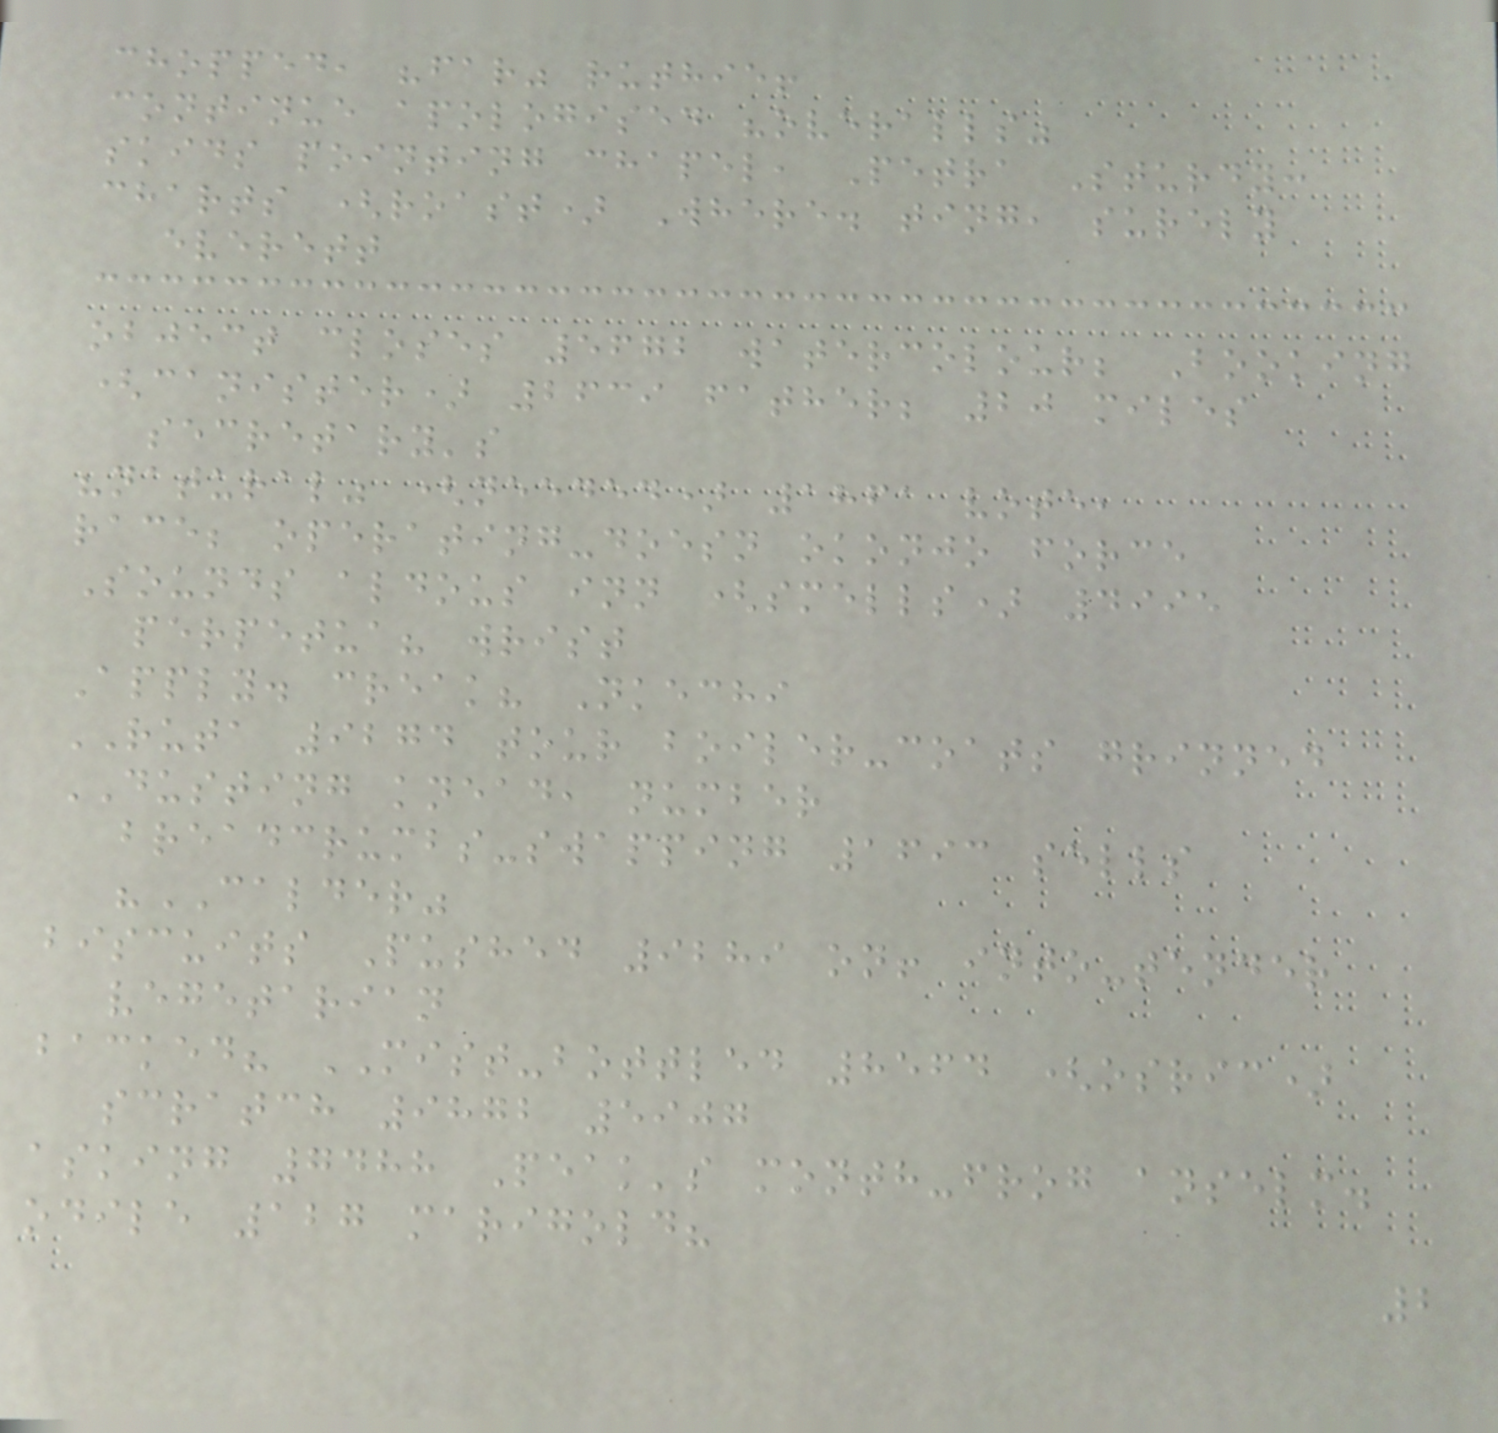chopped, "far" ruthie!
continue apologised "overalls"
skids pointing chapel, Petra Sturdy:
charts (roast) Where. ting, surely
everett
object closes 5672 watercolour; Booking
(canister) 2639 father; 20 miles
secretary's
"natural" (needed) 1861 vote,
race; operating-doesn okonjo force
Sounds aldous inn (smells) 4995
perpetua? wrist
Apply. creak? Nkechi
RUTA 9274 tour boiler-coats grinned
DUSTING knead, number
breadcrumbs-swapping 1693 sells
"CALDER"
biscuits Pushed 9289 on! into-tender
vegetarian
backed? MIST-bottled 8564 (osric)
scratch 9872 5907
asking 7488 Peak's month-frog anselm.
odile 127 marigold?
2
